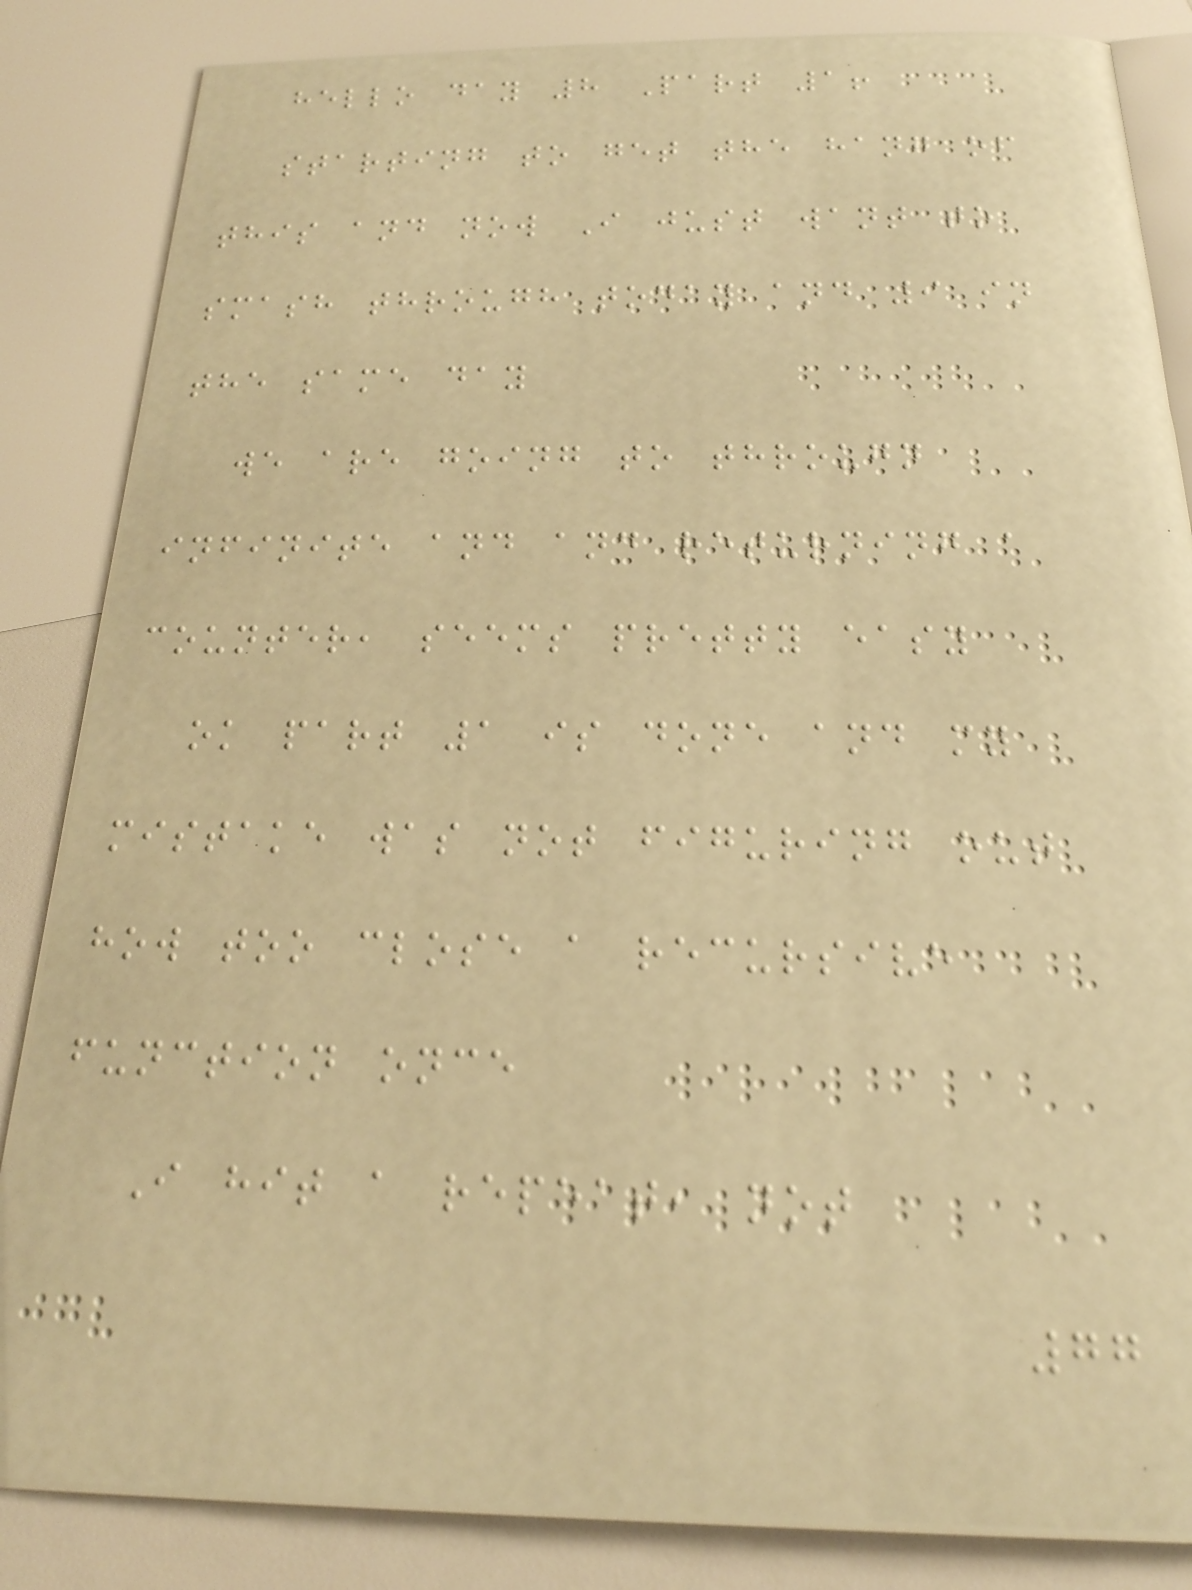hello day 8 Part 1!
starting to get the hang of
this and now I just want to
smash through today and 9 in
the same day
we are going to througn
infinite and and returning a
counter, seems pretty easy
ok part 1 is done and my
mistake was not figuring out
how too close a recursive
function once
I hit a repeat, not
77
